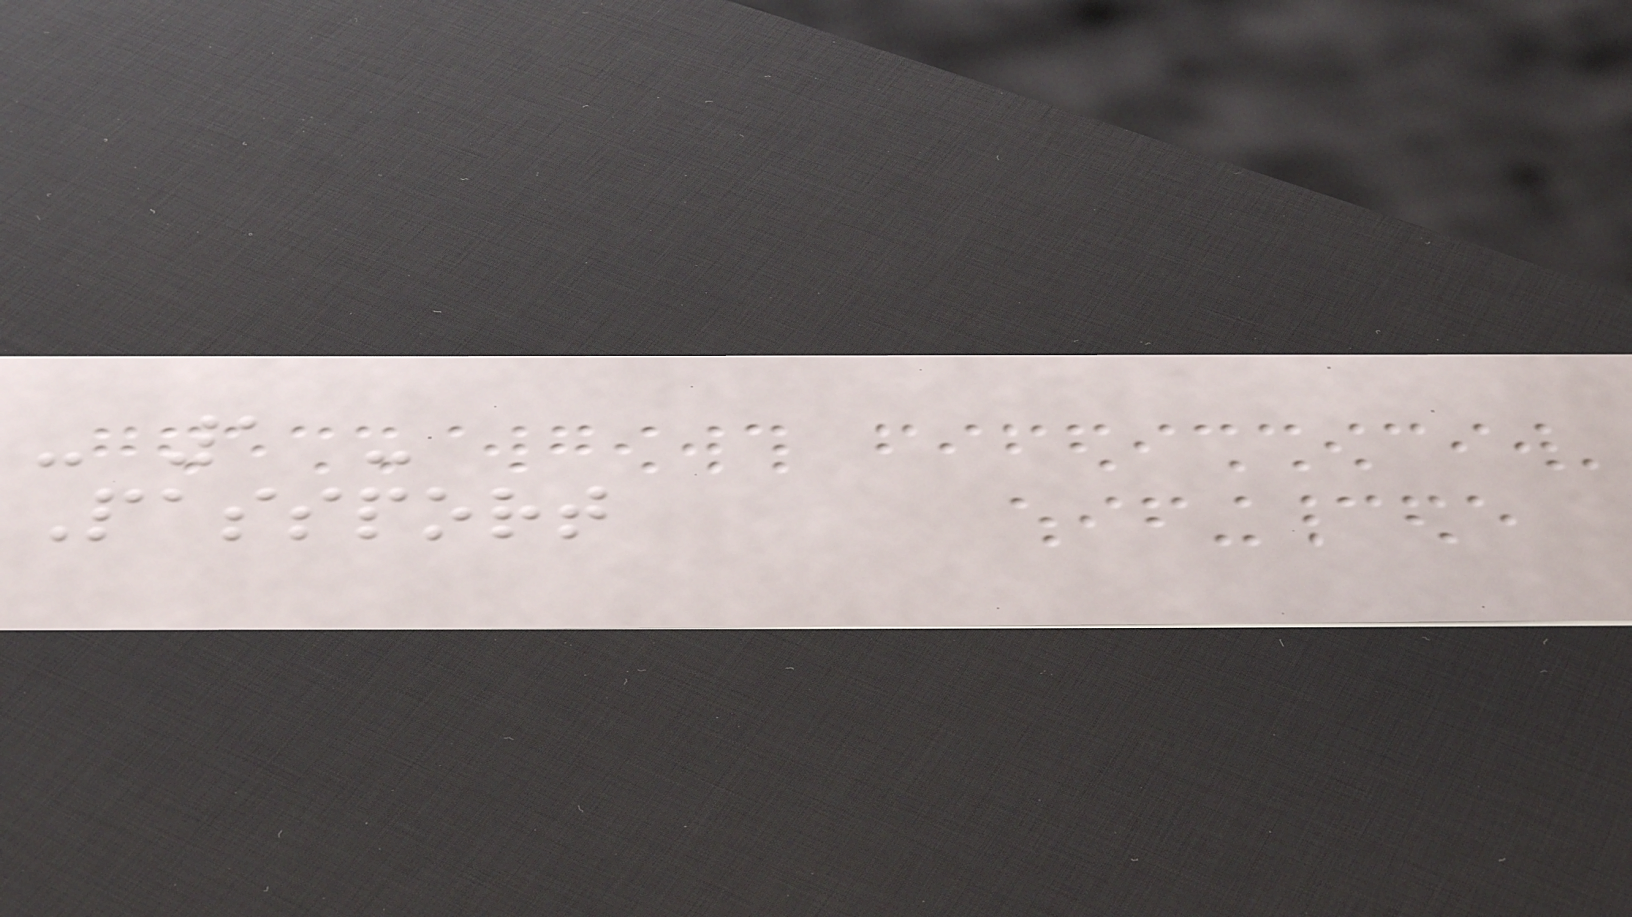- 1 -
Passport
